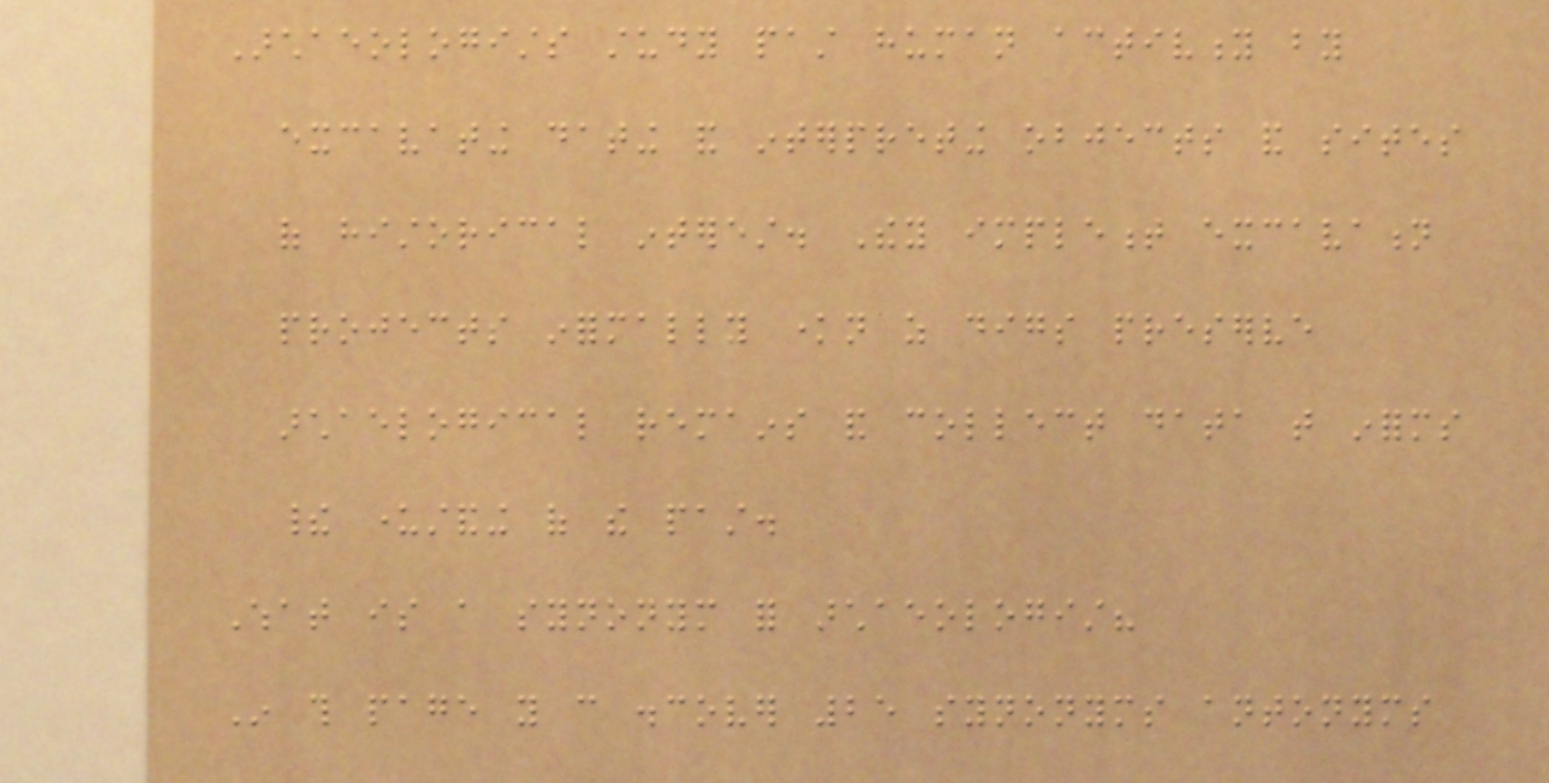Archaeologists study past human activity by
excavating dating and interpreting objects and sites
of historical interest. They implement excavation
projects informally known as digs preserve
archaelogical remains and collect data that informs
their understanding of the past.
What is a synonym for archaeologist?
In this page you can discover 25 synonyms antonyms
